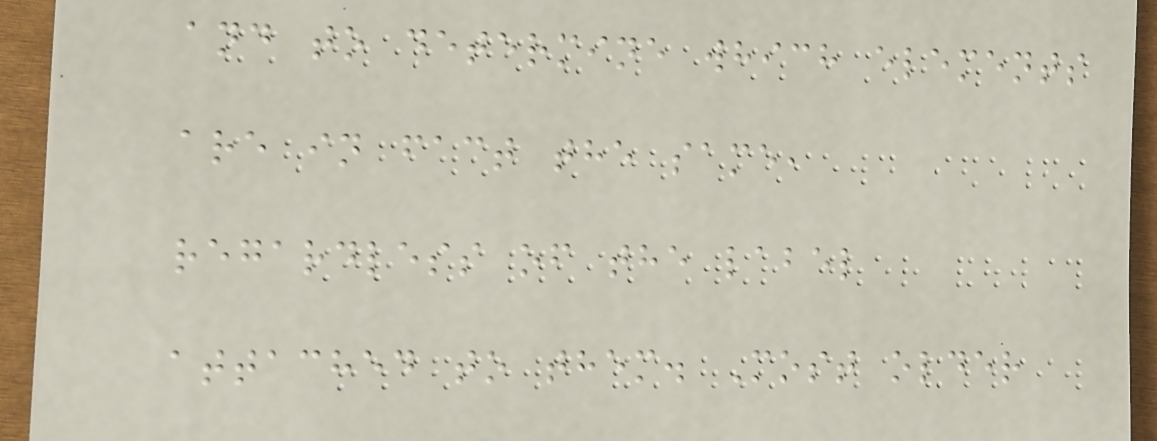and to determine which elements
are in fact the same,
regardless of the label
attached to them. Most older
